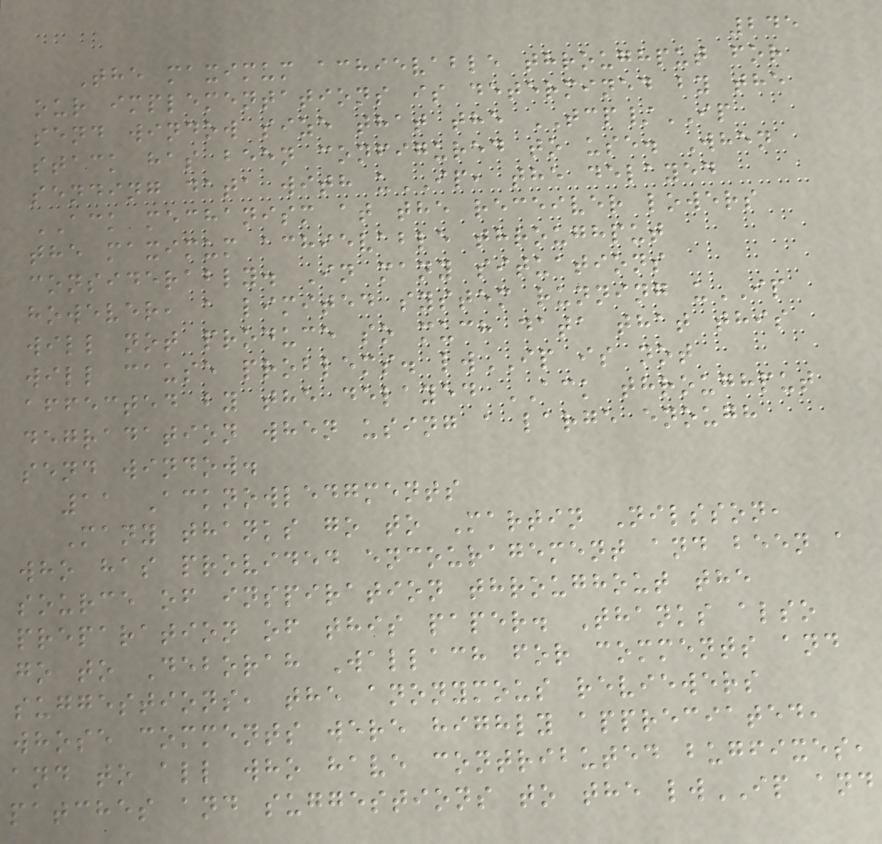245
The maximum achievable throughput for
our implementations is determined by the
send window size that the TCP/IP
stack has been configured to use. When
sending data with uIP, the delayed
ACK mechanism at the receiver lowers
the maximum achievable throughput
considerably. In many situations
however, a limited system running uIP
will not produce so much data that this
will cause problems. lwIP is not
affected by the delayed ACK throughput
degradation when using a large enough
send window.
11 Acknowledgments
Many thanks go to Martin Nilsson,
who has provided encouragement and been a
source of inspiration throughout the
preparation of this paper. Thanks also
go to Deborah Wallach for comments and
suggestions, the anonymous reviewers
whose comments were highly appreciated,
and to all who have contributed bugfixes,
patches and suggestions to the lwIP and
